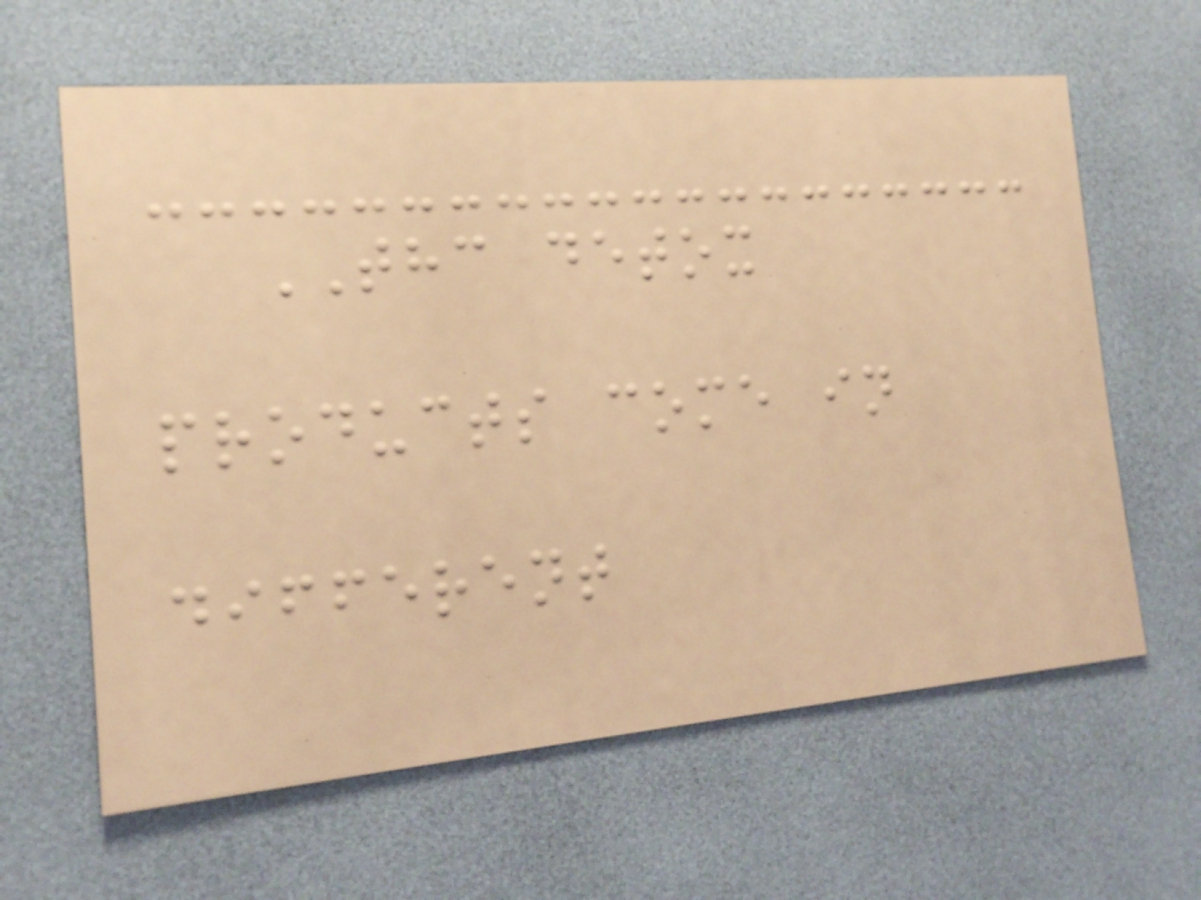THC detox
products come in
different
